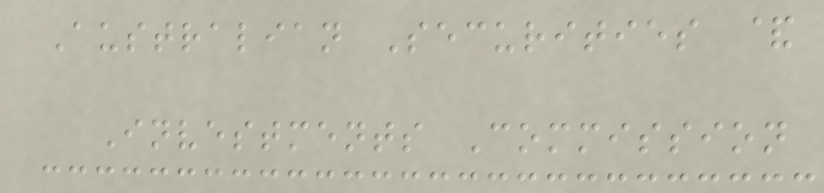Australian Securities &
Investments Commission
